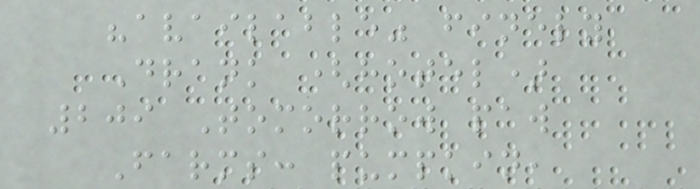"available" finely
Drank (hotel)
209 Tomorrow paw
Farms: pumpkin,
